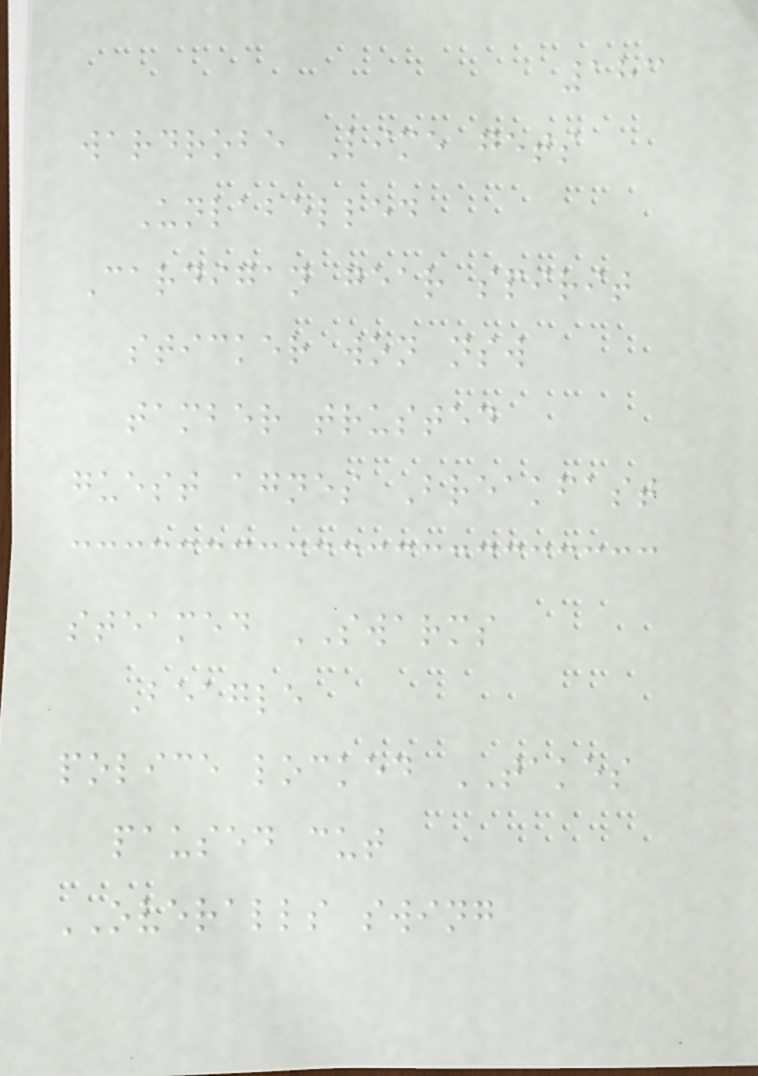183
wardrobe Lime gets
Unlabelled
Cardigan gear spirit
sticker won nsw
tamber trusted
guest agnes Breakfast
steamed SWARMS
Beagle
police locked TAKES
paused cut
OVERALLS swing
